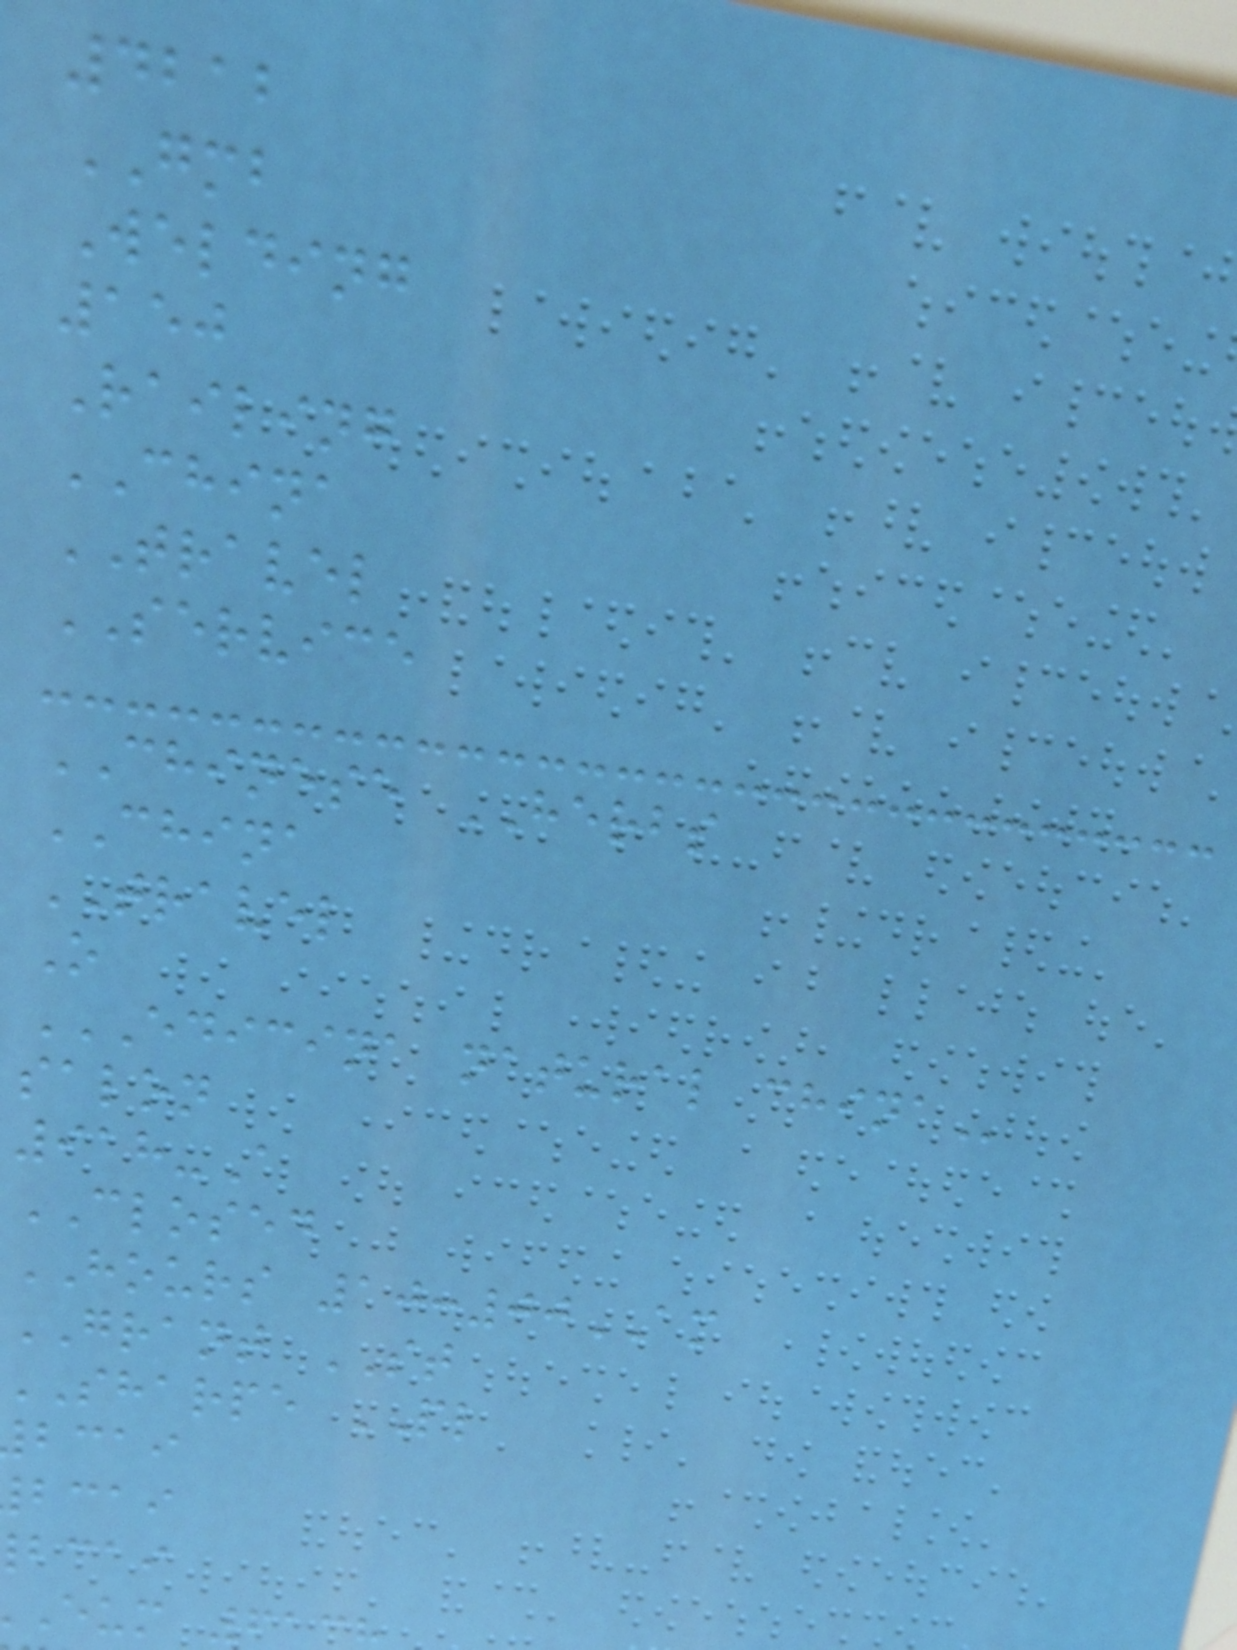4212
GMB
Welding
150
Railing
CHINA
TRAVEL
SERVICE
CHINESE HERBS
CHINA
TRAVEL
O
EDICINA NATURAL CHINA
salon
918-A
CLOSED
HOURS 10:00AM
GRANT ST
sharpe PL
bcai
bcai
bcai
eum 6
